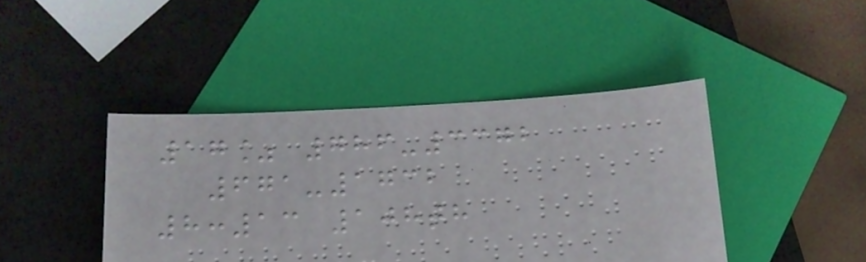17% 786-3372
671-1732
8:13 108th
